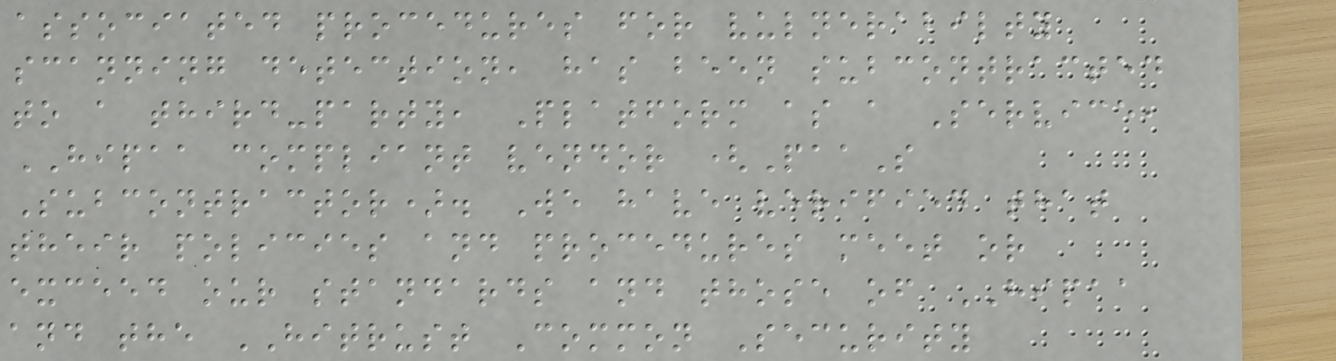associated procedures for vulnerabilty
scanning detection, has been subcontracted
to a third-party, Platform as a Service,
HIPAA compliant vendor (PaaS
Subcontractor). We have verified that
their policies and procedures meet or
exceed our standards and those of HIPAA
and the HITRUST Common Security
